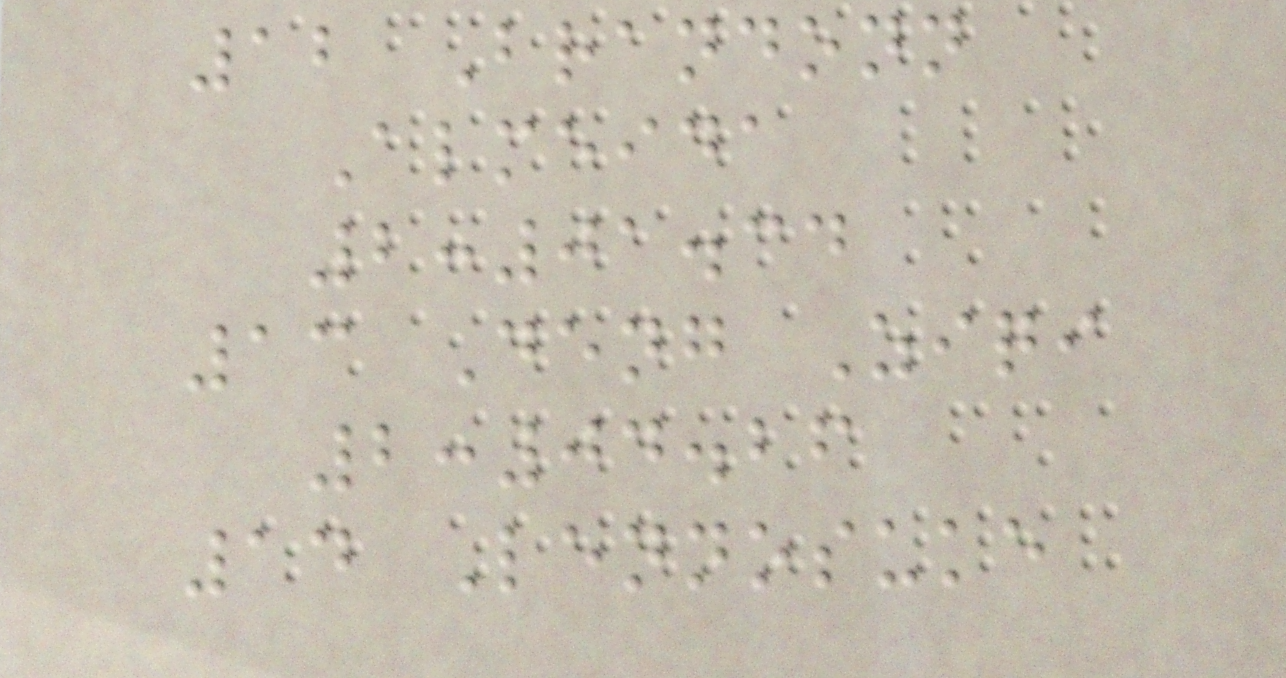12 Brandonn
Almeida
2:01.34
13 Deng Ziqi
2:04.26
14 Lennosuke
